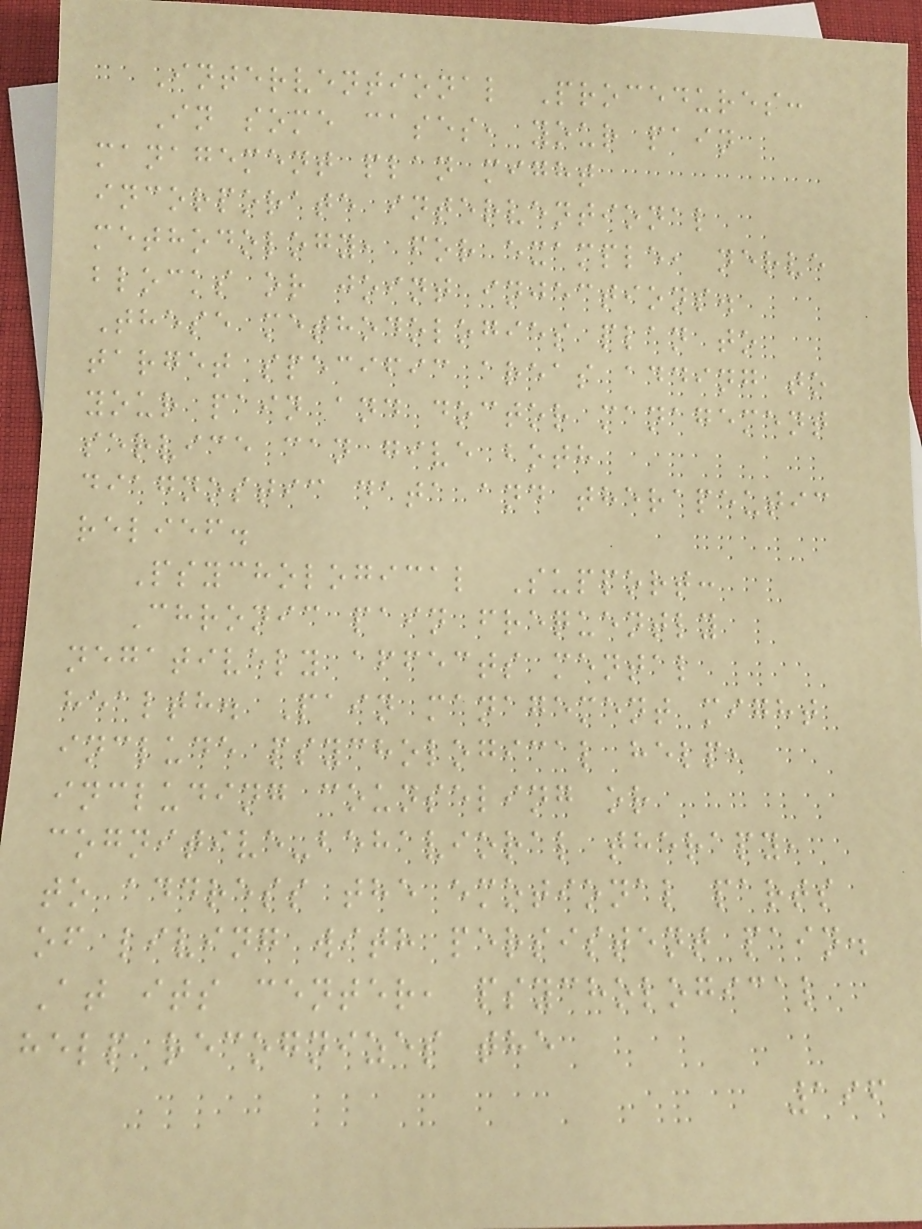Interventional Procedures:
In some cases, your pain
management plan might
incorporate interventional
methodology, for example, nerve
blocks or joint injections.
These methodologies plan to
target specific areas adding to
your pain and doctor management
service can give both
diagnostic data and therapeutic
relief.
Psychological Support:
Chronic pain frequently
negatively affects mental
health. Pain management might
include psychological help,
including counseling or
cognitive-behavioral therapy,
to address the emotional parts
of living with persistent pain.
At its center, psychological
help recognizes the
196
